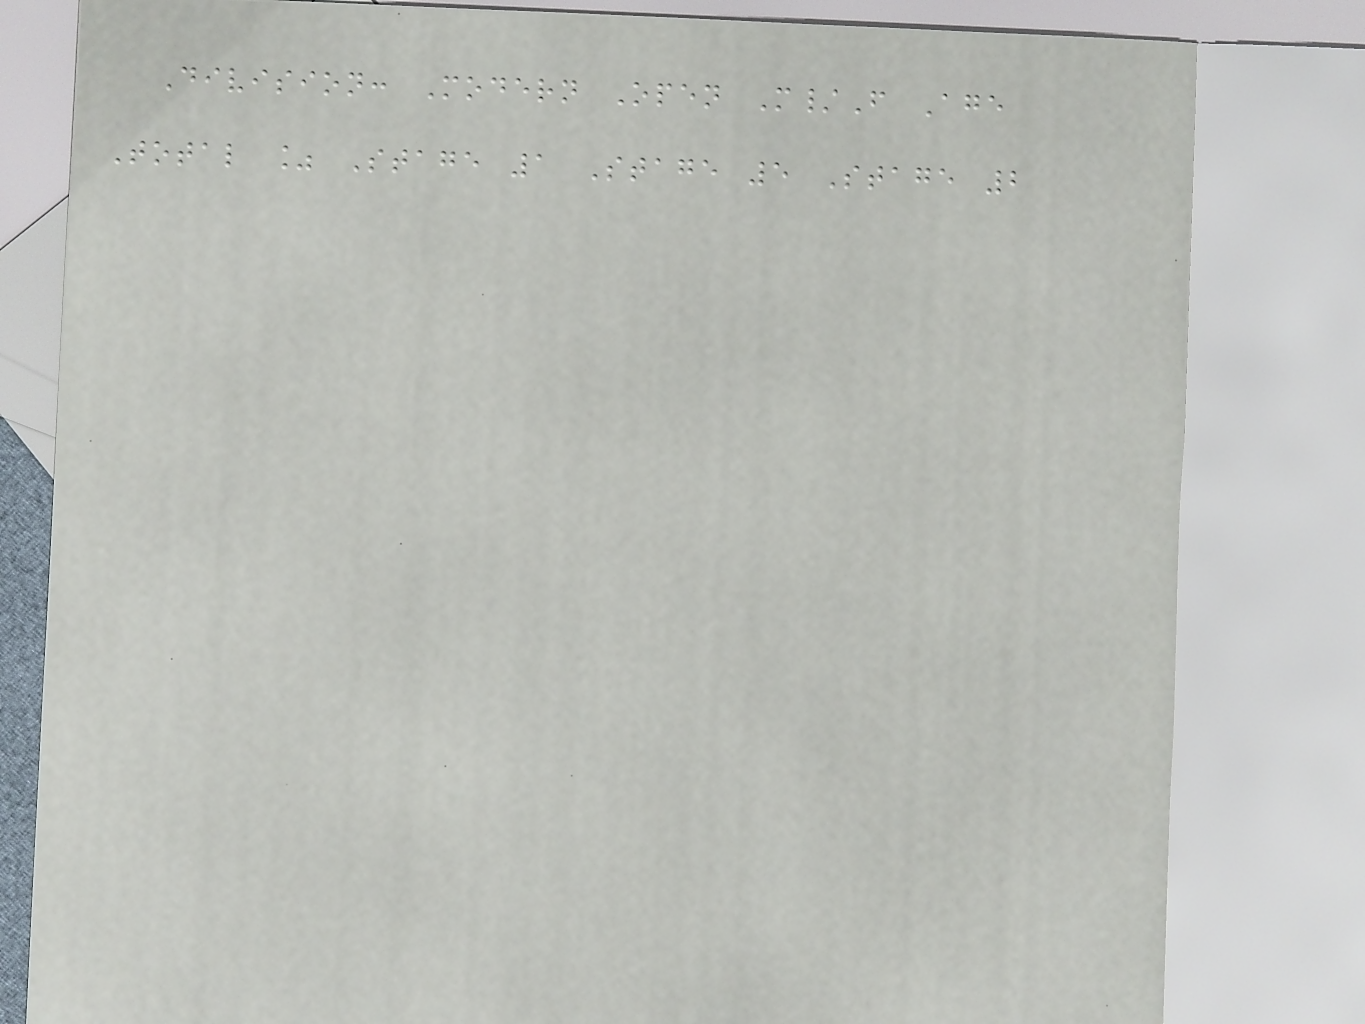Division: Modern Open M/F Age
Total % Stage 1 Stage 5 Stage 2
